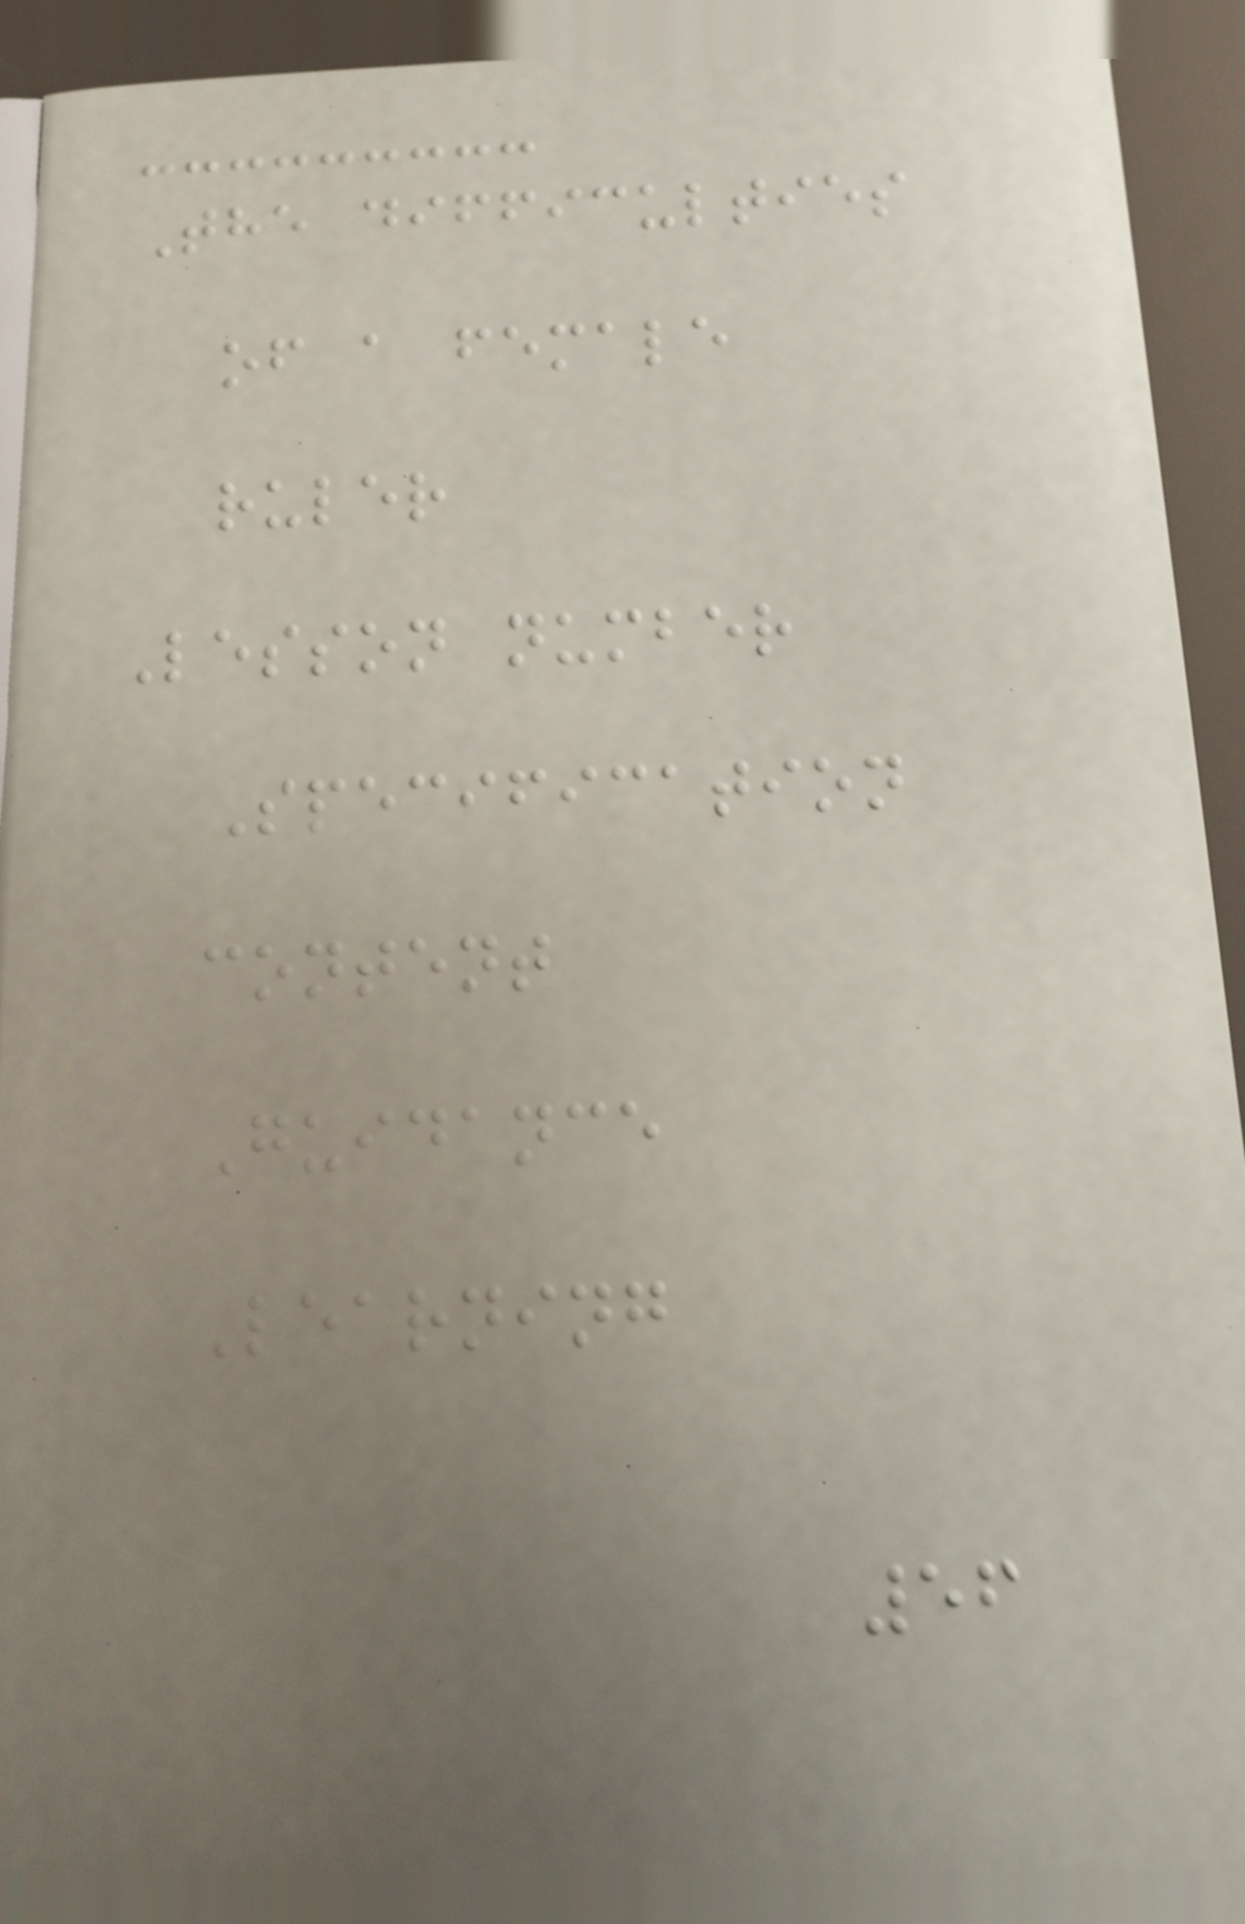The difficulties
of a female
ruler
Lesson number
Specification
content
Guidance
Learning
56
